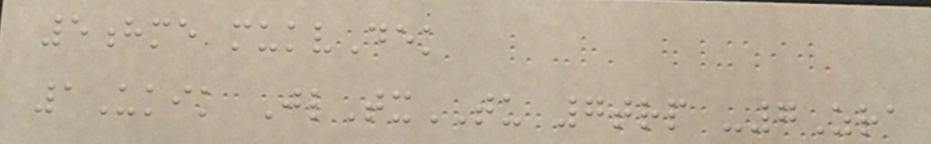5hme mukvDek
1Ukik JlTxTU 7trp -7Zra
